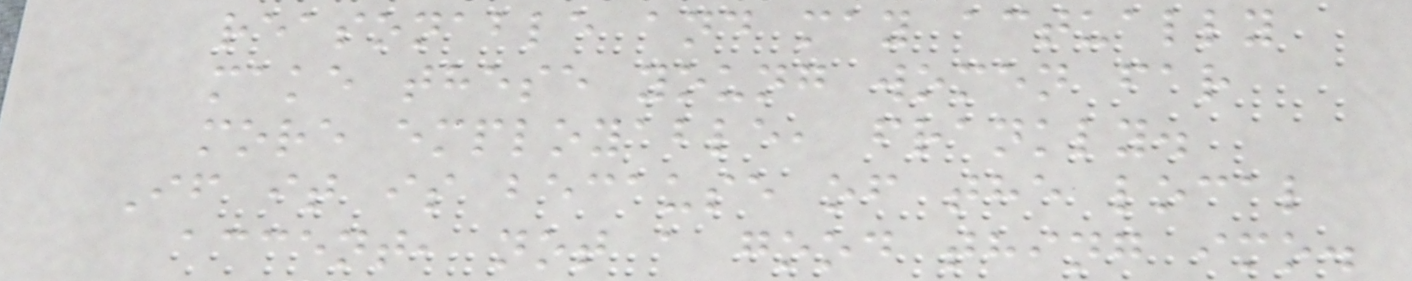reasonable and may actually
make these young women far
more employable, frankly.
If it is because of the local
accent, not a good thing imo.
